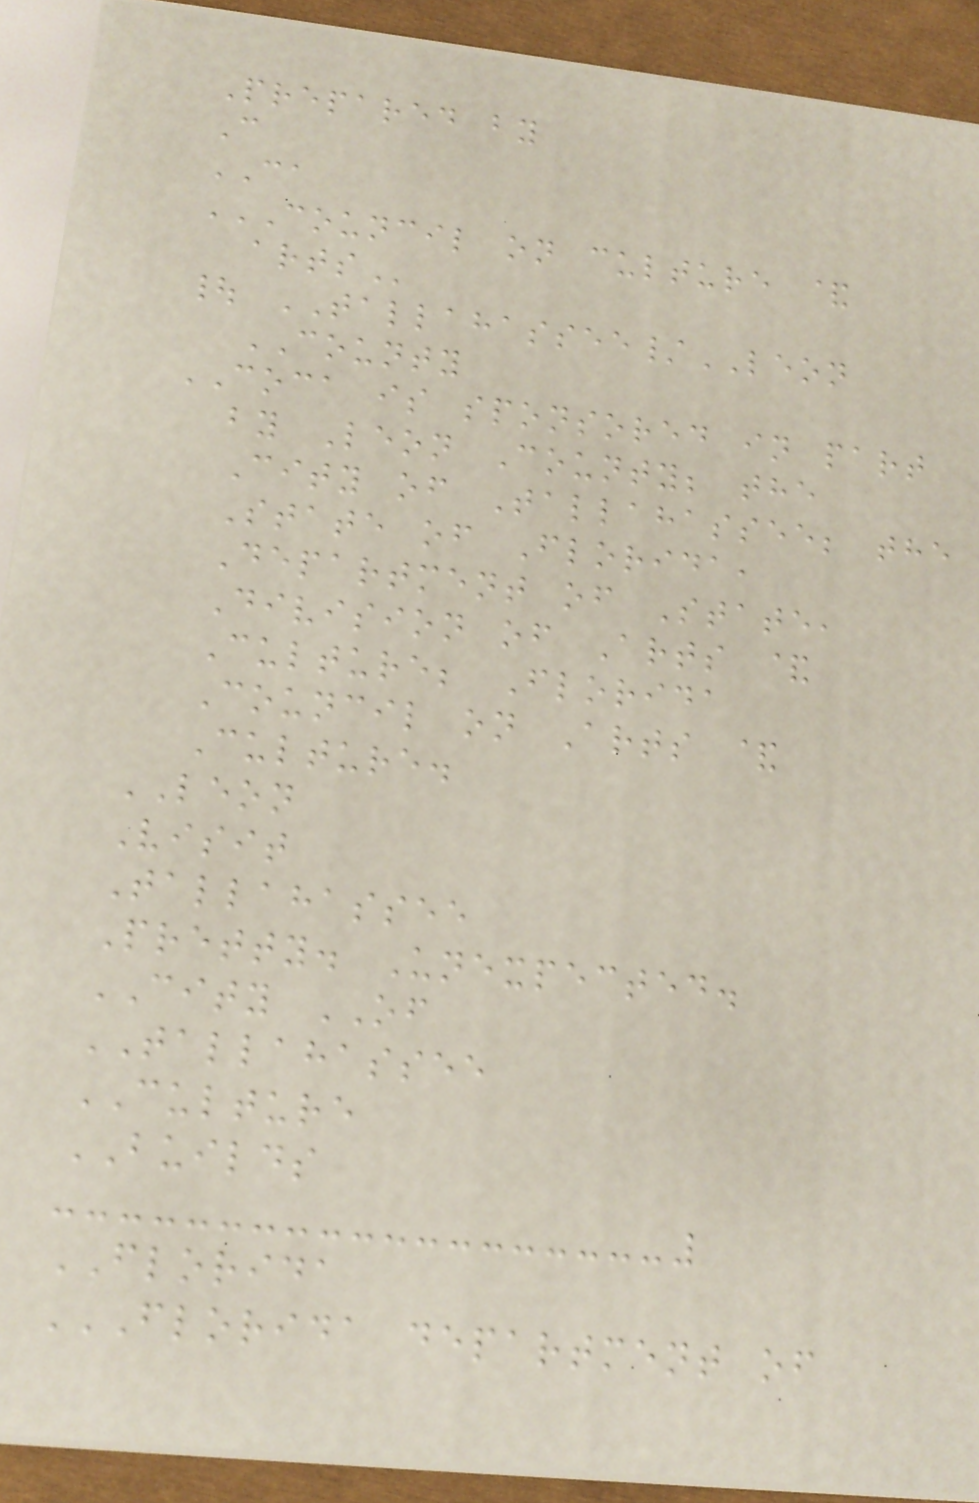Prepared by
C
CA
COUNCIL ON CULTURE &
ARTS
| TALLAHASSEE/LEON
COUNTY
COCA is sponsored in part
by Leon County; the
City of Tallahassee; the
State of Florida,
Department of State,
Division of Arts &
Culture; Florida
Council on Arts &
Culture.
LEON
Visit
Tallahassee
Pretty. Unexpected.
CITY OF
TALLAHASSEE
CULTURE
BUILDS
FLORIDA
FLORIDA DEPARTMENT OF
